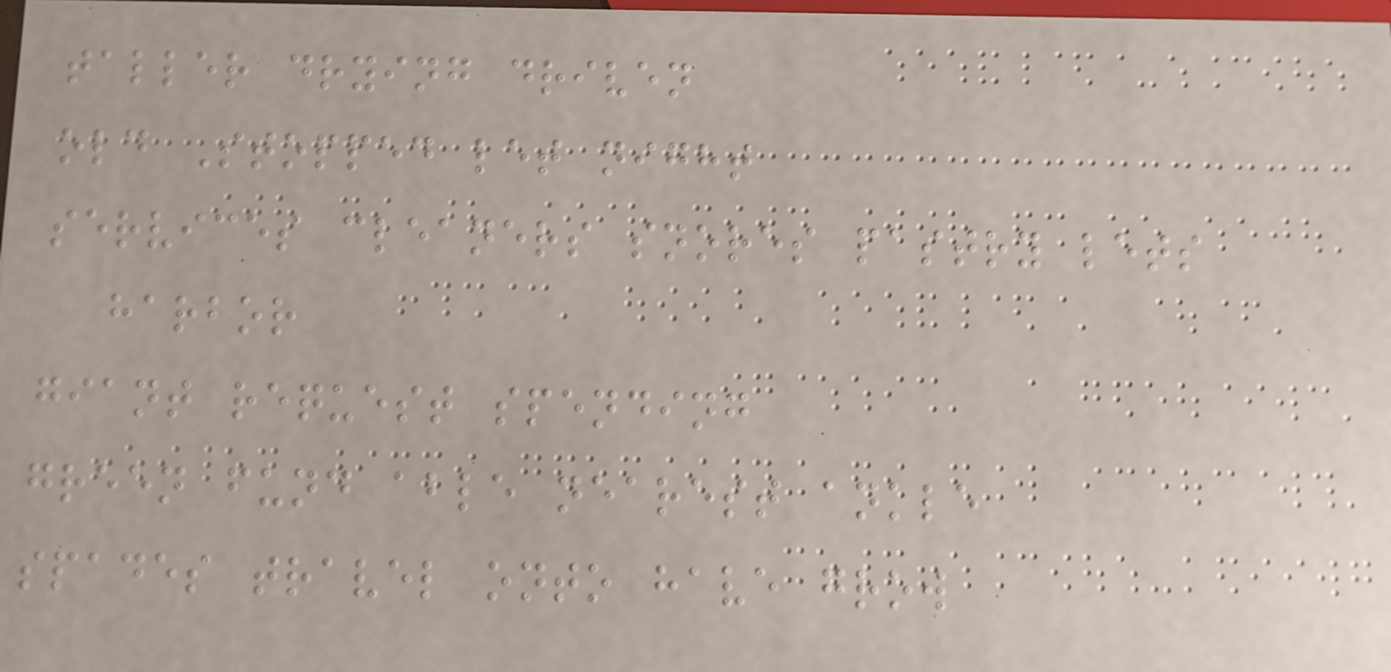taller drying driven
old Stopped let night
services cleaners snores pastry lets
harbor
giant request spending
green fund able nearest ankle
spades travel onto have grow
